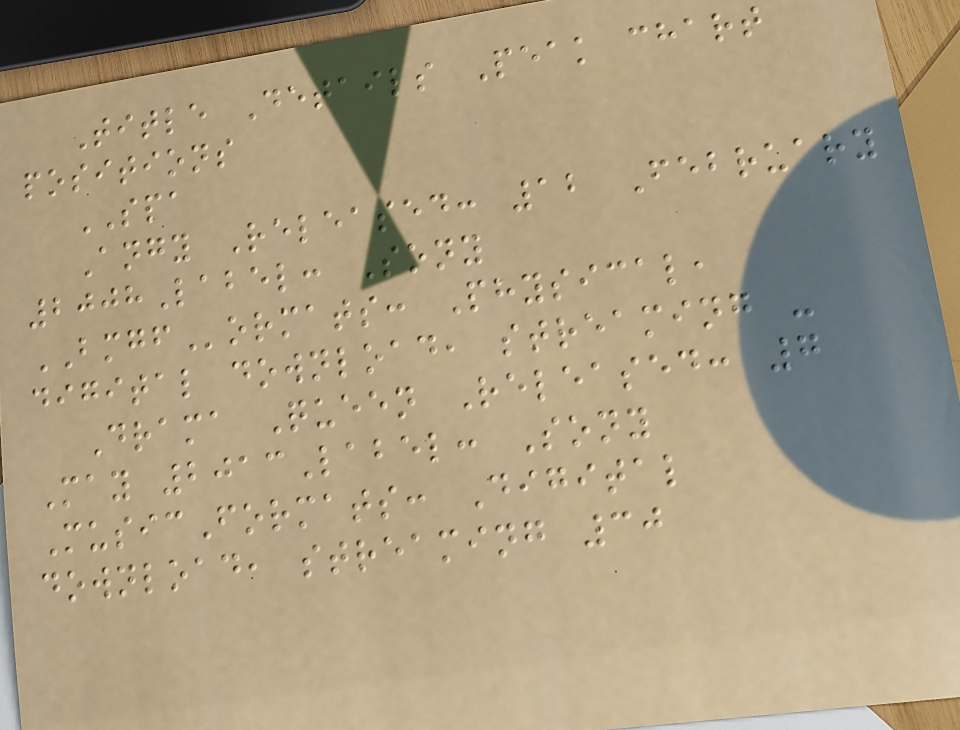Title Details Peak chart
positions
SPA
Angy Released: 12 February
2008Label: Sony
BMGFormats: Physical,
digital download, streaming -
Drama Queen Released: 7
May 2013Label: Sony
MusicFormats: Digital
download, streaming 30
